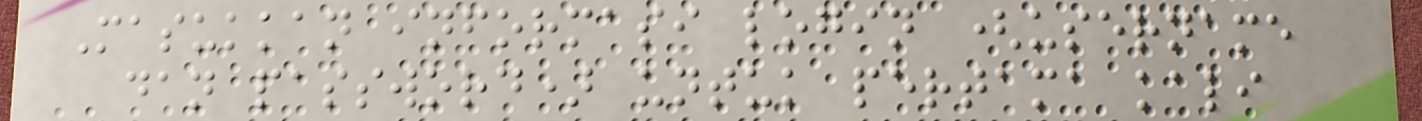Masukkan informasi login (username
dan password) untuk pertama kali
